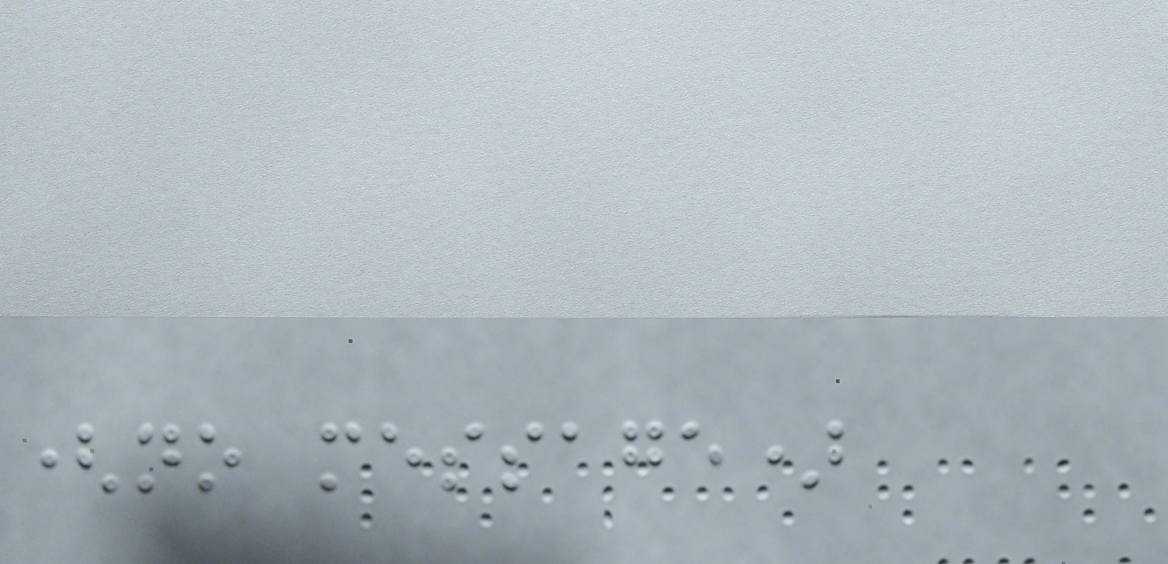(no message)
